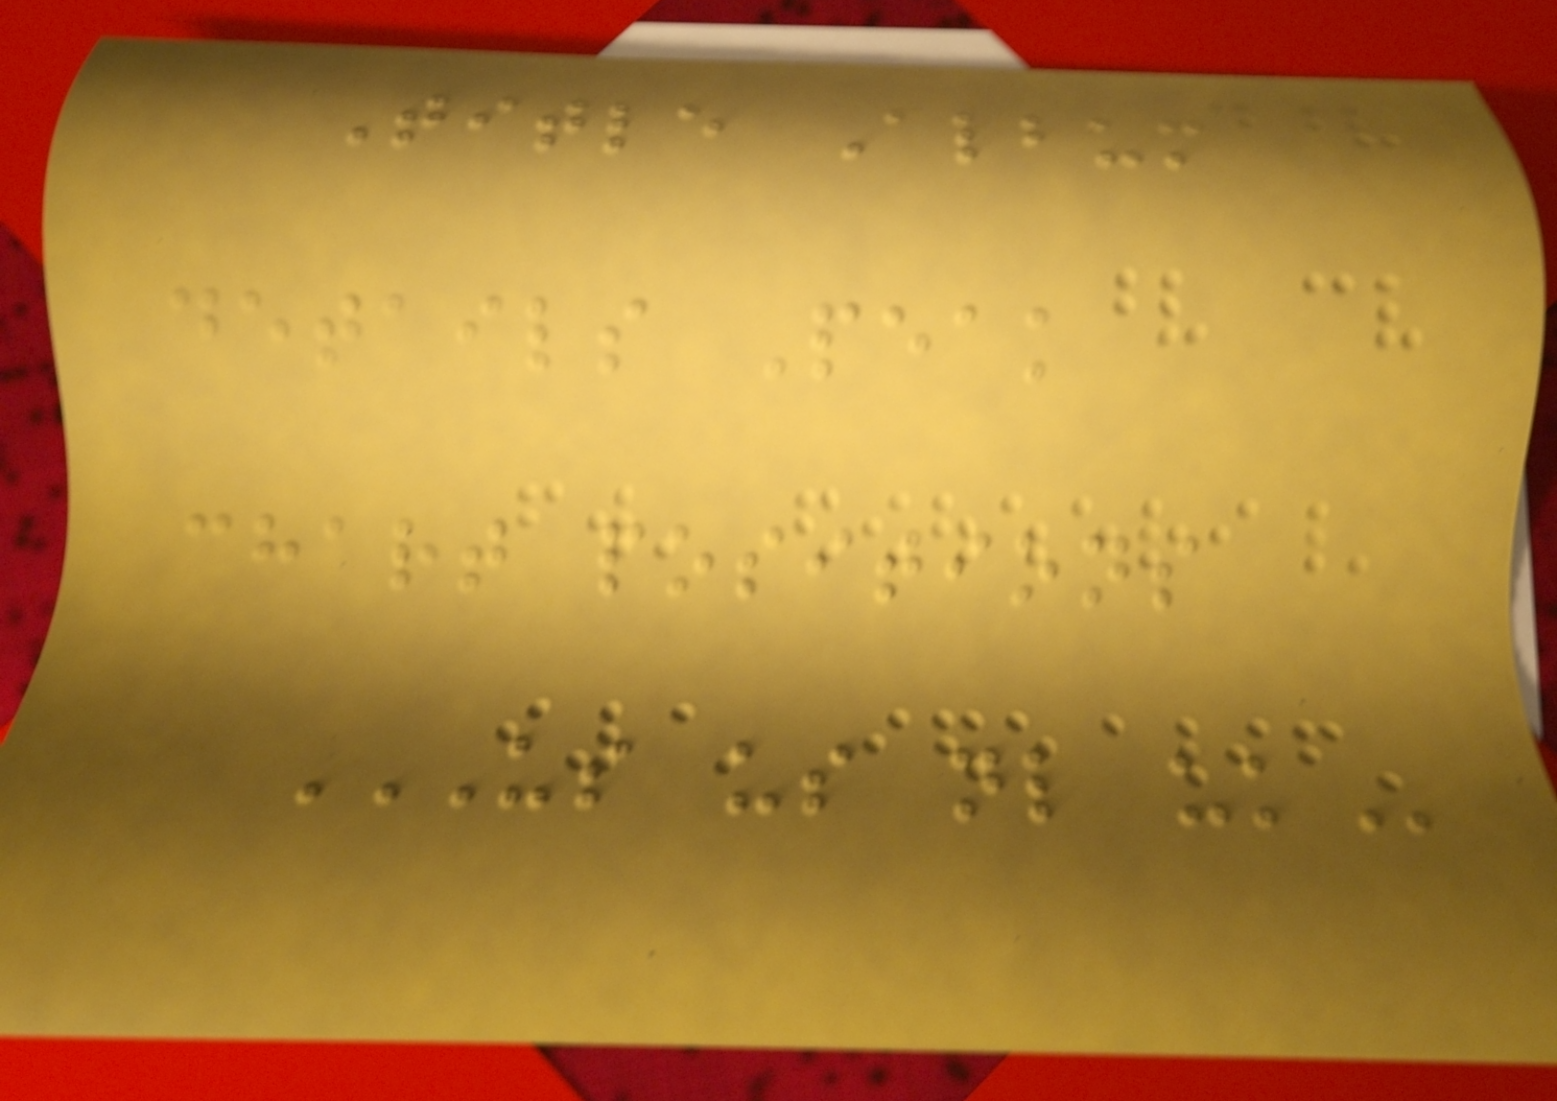Title Album
details Peak
chart positions
US US NL UK
